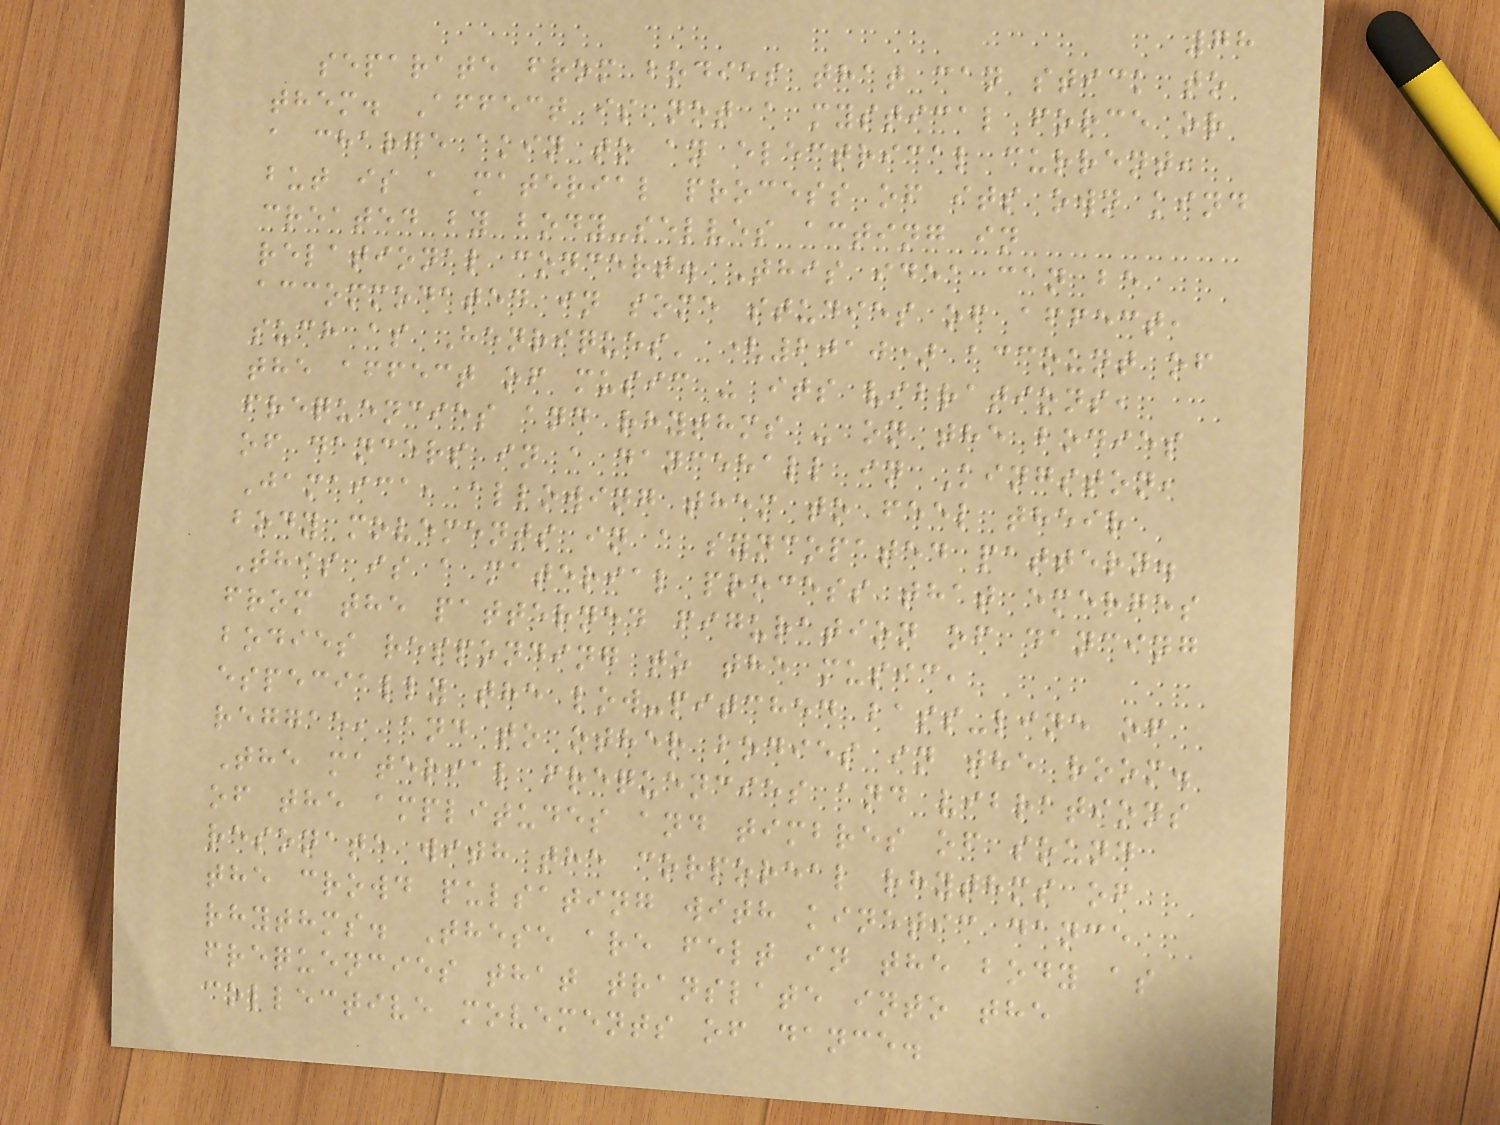78
separate from bodies that can stick to
them. Affect is not a mystical force or
a charge akin to an electrical current,
but is a material process of its own kind
created by body-selves acting in
relational concert. This idea can be
accommodated in some studies of affect,
such as Henriques' (2010) account of
the affect of music - its vibrations,
frequencies and rhythms - on the bodies
of dancers in a dancehall in Kingston,
Jamaica, allowing them to feel their
body movements in a syncopated pattern.
This is a material process that emerges
from the patterned figuration of dancing
bodies responding to the music,
especially the low-pitched bass-line of
reggae, and to other bodies in the room.
The material frequencies and vibrations
of the amplitudes and timbres of sound
resonate with the corporeal rhythms of
the crowd pulsating with kinetic dance
rhythms. These are felt in the body as
frequencies that translate into the
collective movements of dance.
